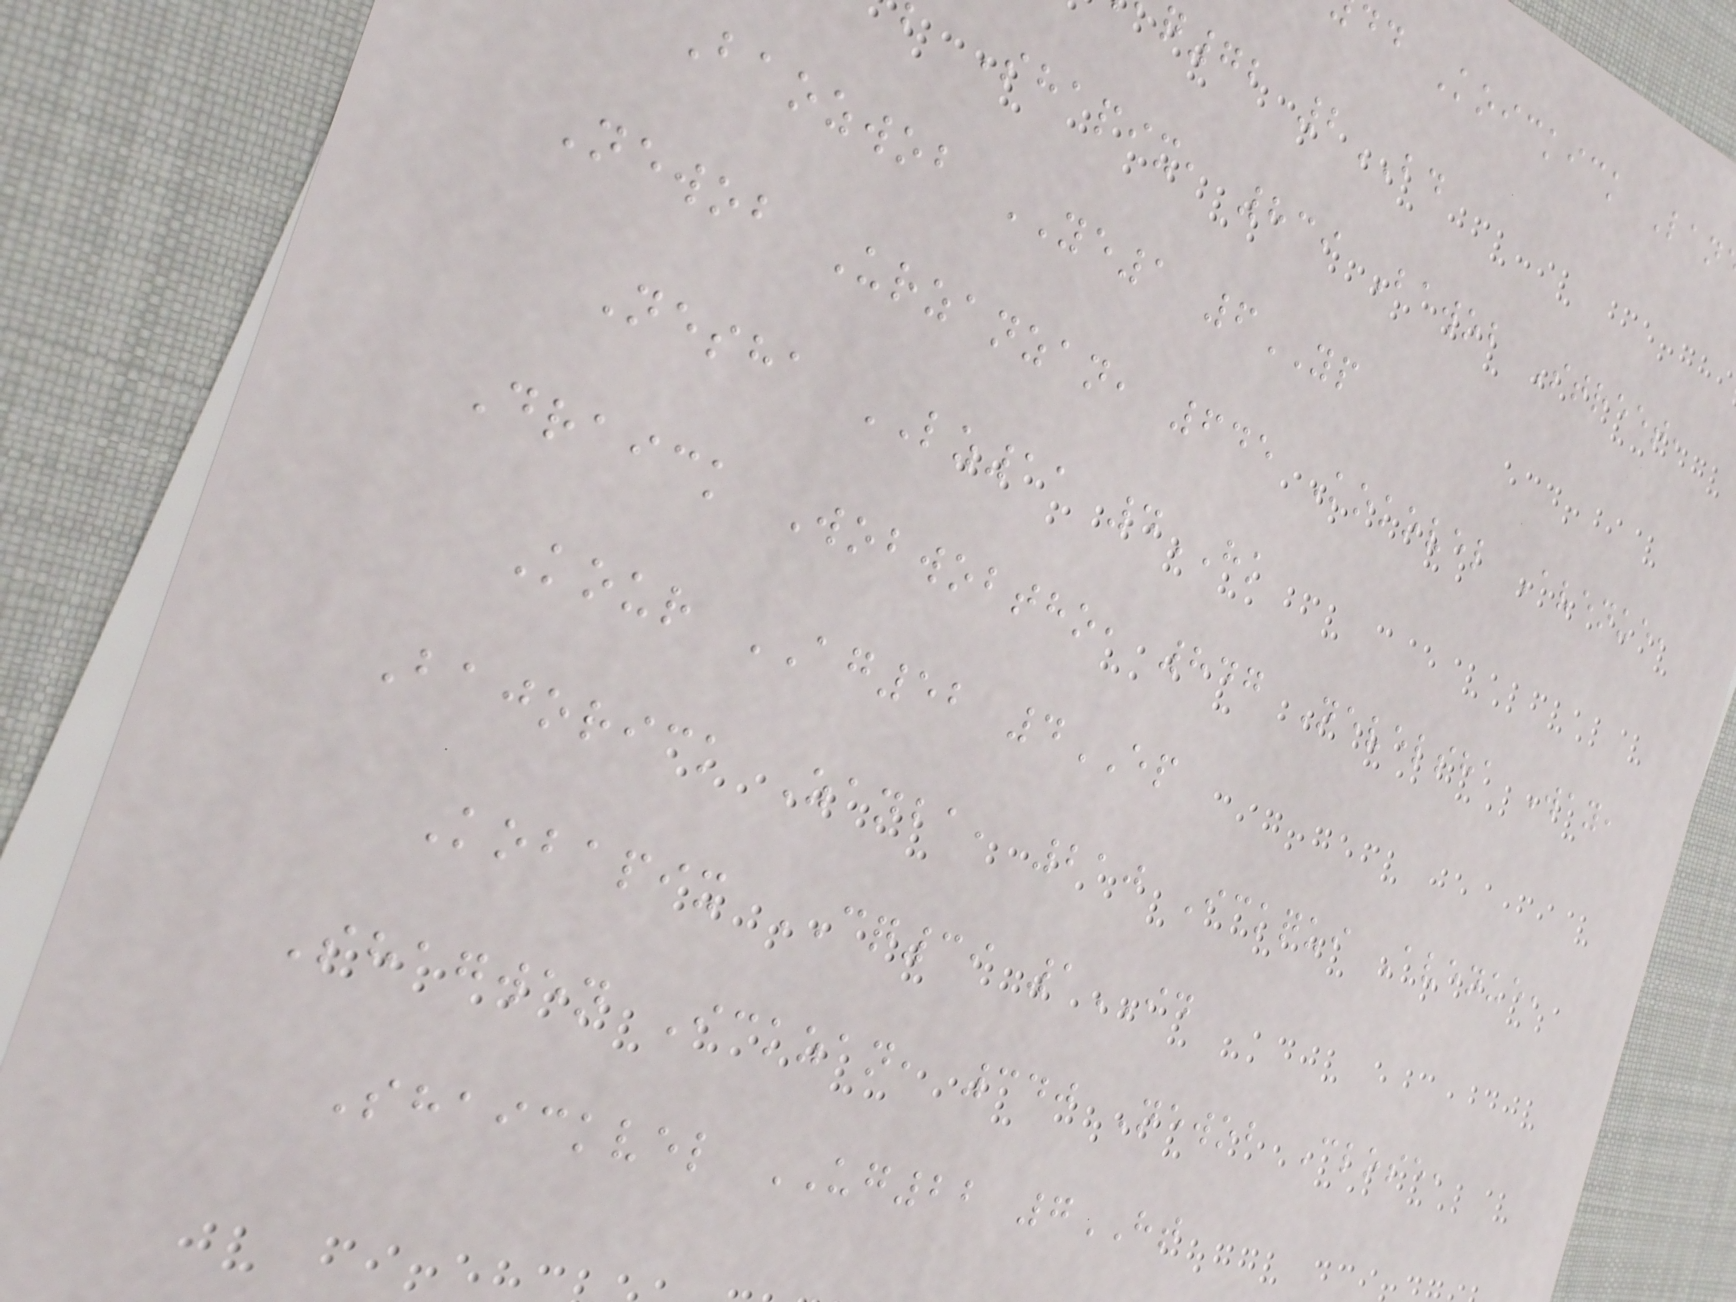dd Koickick Lan
q72 2BD
Shapix, 839 Bawob Street,
Baozwob YE1 6YP
Newob Urzanzan, 645 Kokovel Avenue,
Nesha LZ11 4HK
Draick Wobwobtho, 847 Nevelsha Way,
Kour AG52 4EP
Bajorick Zanba, 210 Ickqui Avenue,
Kobapix CQ39 1ID
Shagwen Ickzan, 340 Newob Close,
Shaickvel UG22 7HT
